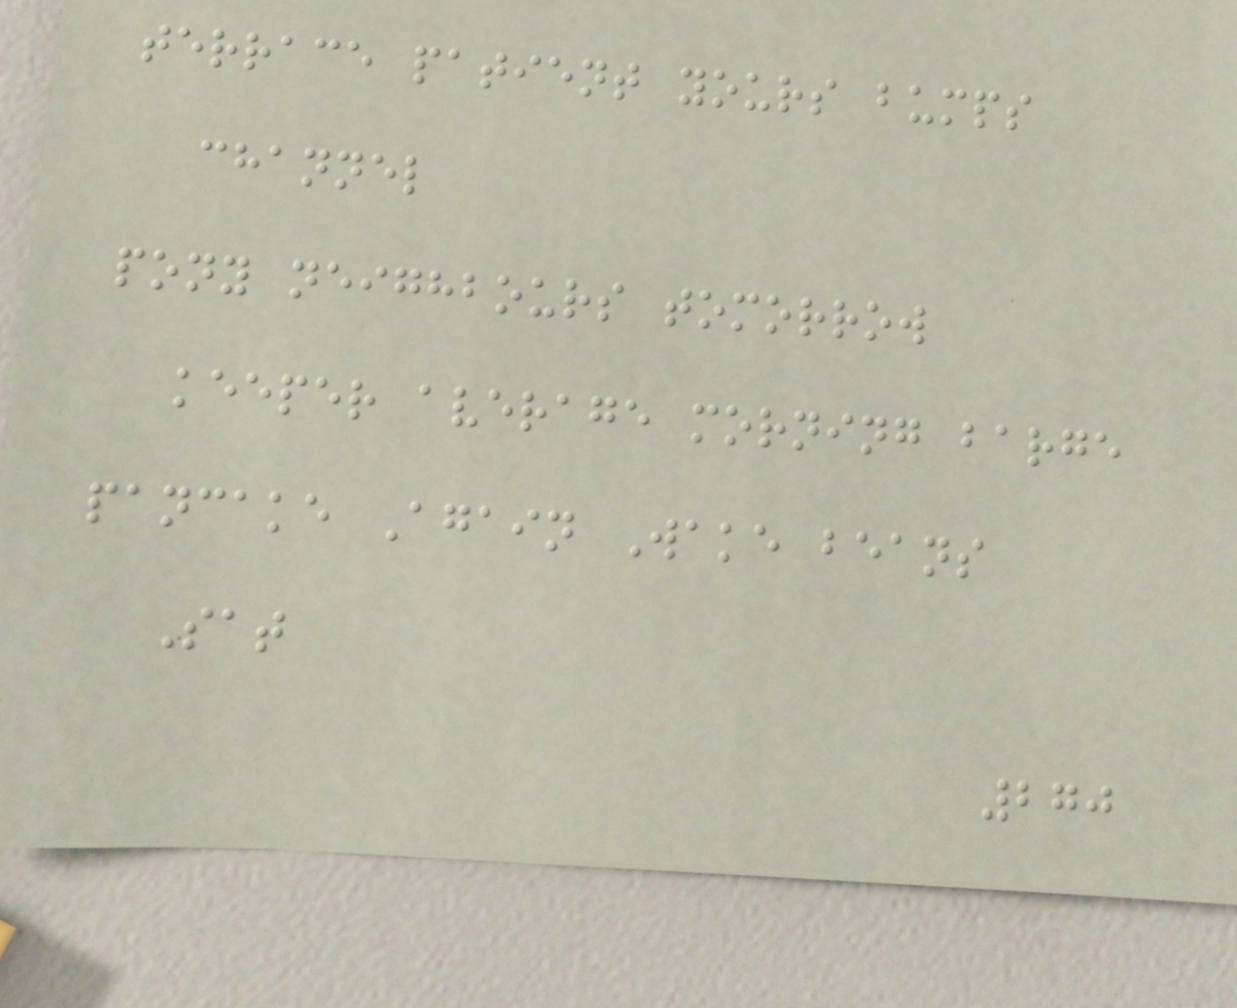terrace patient yours bumps
channel
pony neighbours tomorrow
keeper average morning barge
pancake Again Wake beans
Sat
270
